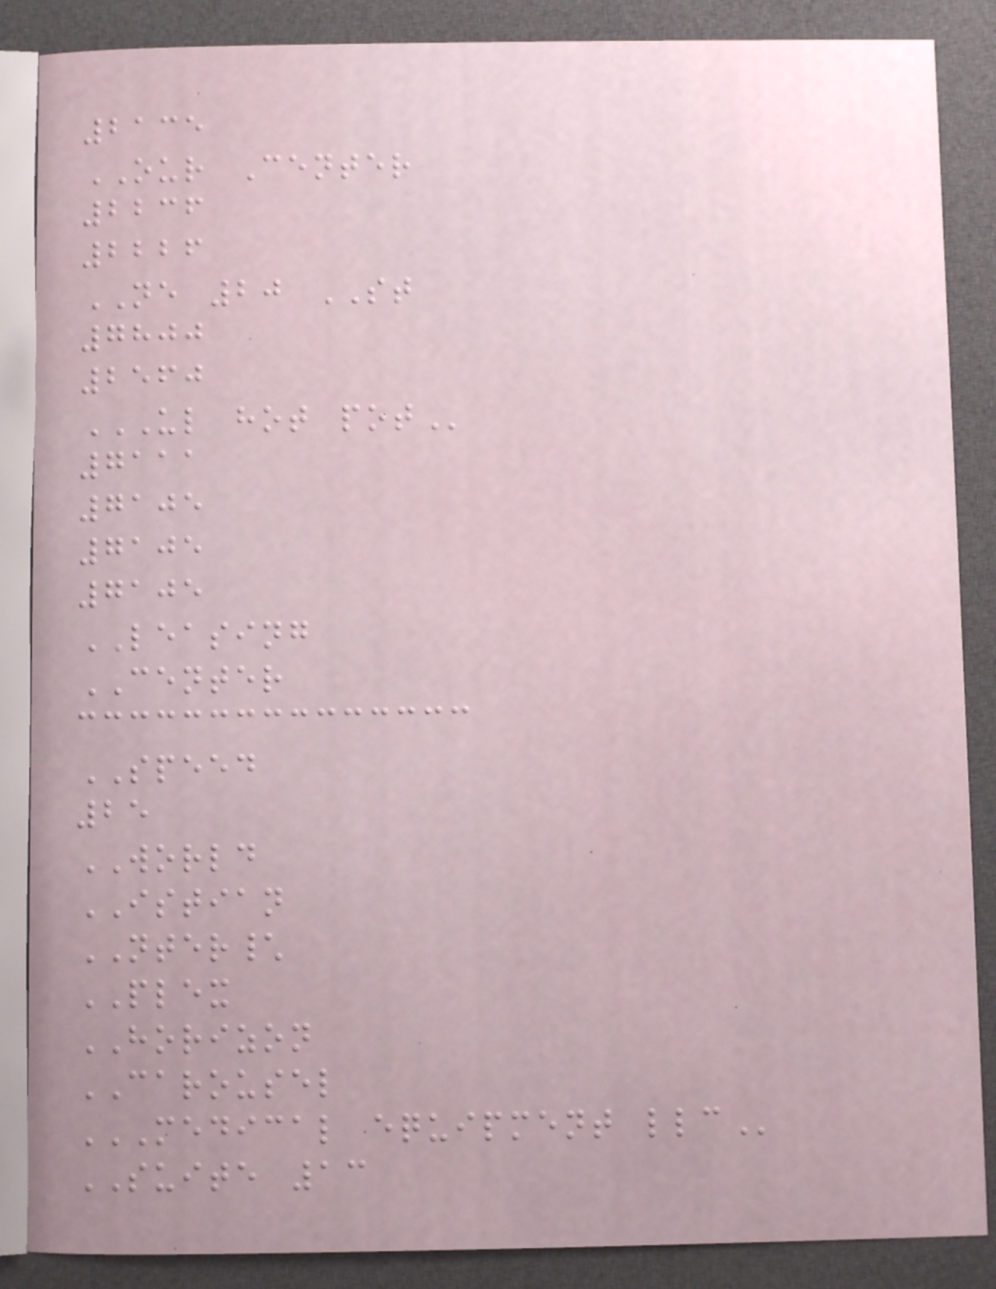2135
OUR Center
2236
2226
NE 20 ST
7800
2560
UL HOT POT
7111
7105
7105
7105
LEASING
CENTER
SPEED
25
WORLD
ISTIAN
NTER\
PLEX
HORIZON
CAROUSEL
MEDICAL EQUIPMENT LLC
SUITE 13
